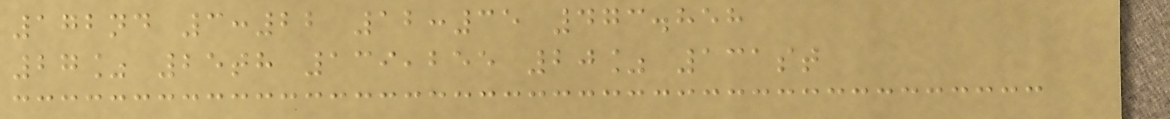172nd 3:22 12:35 473.858
27% 25th 139,255 20% 131st
